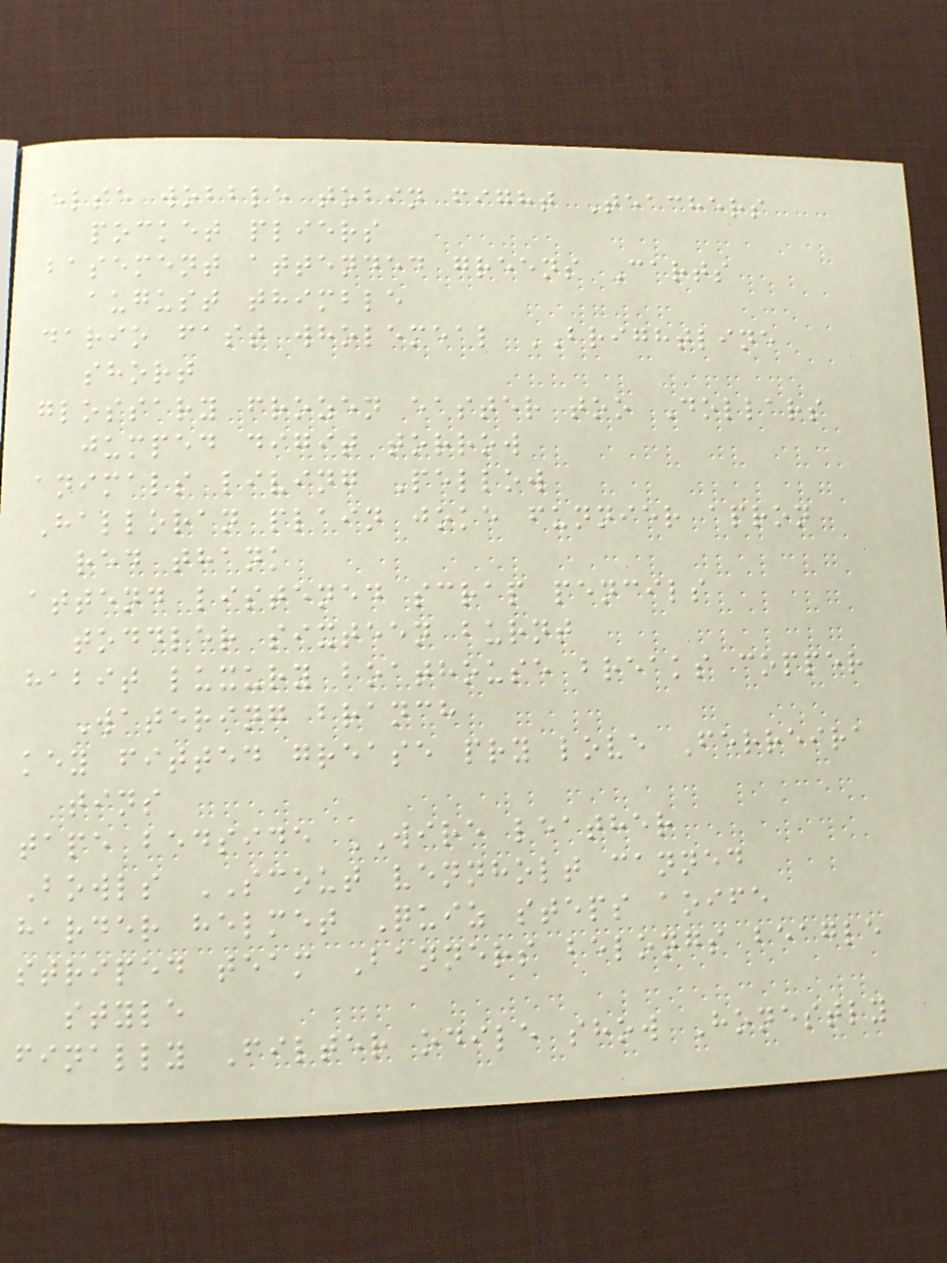else wobble tobin fight Teachers
pocket pliers
basement attended greens Carts
august thimble
dario fast wholemeal BRIGHTLINE
short
glossary frozen easter too Dollars
jumped digit torrow
animals living Pellow
Halloran plain joke funnier apron
red thank
attend listened scrap pencils
toddler sixteen burnt
habit luxury boathouse breaks copper
Watering branch
key fitted grease pry love Ferreira
tins
tape bedside WIRE leather
Bowls SCOUT vennholt canned
harder helmet Quiz steps aoife
striped team Banners belongs beagle
style
finally Filter odile show Honestly
